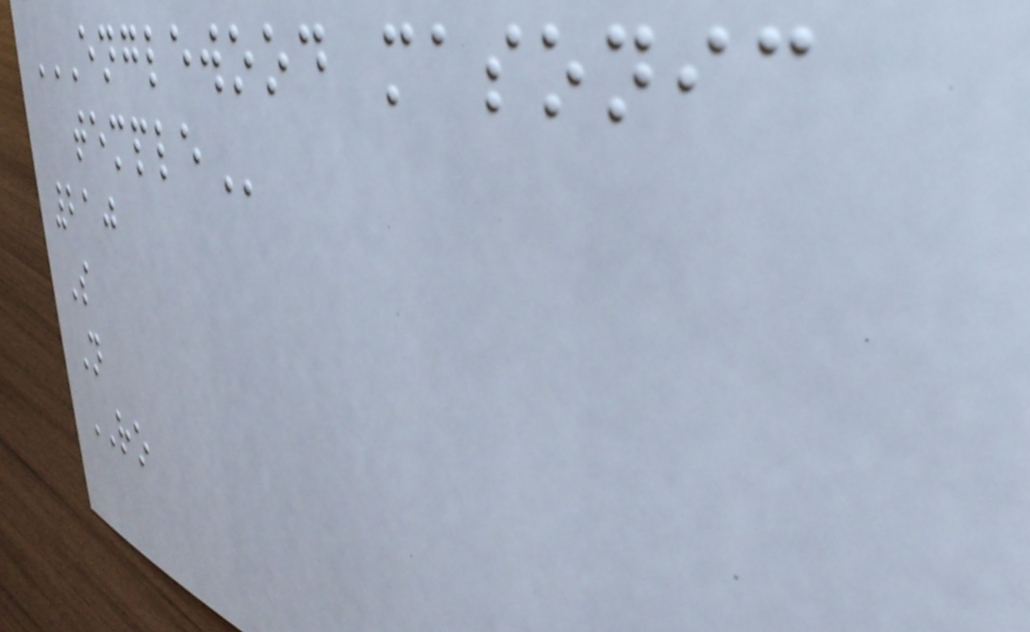ENGLEWOOD MASONIC
TEMPLE
210
S
N
RO
